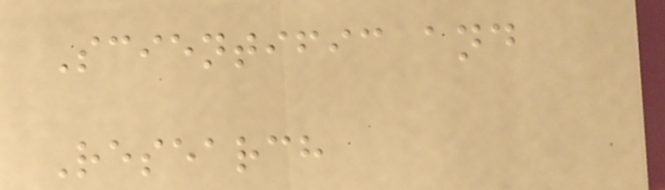Scientific and
Research
